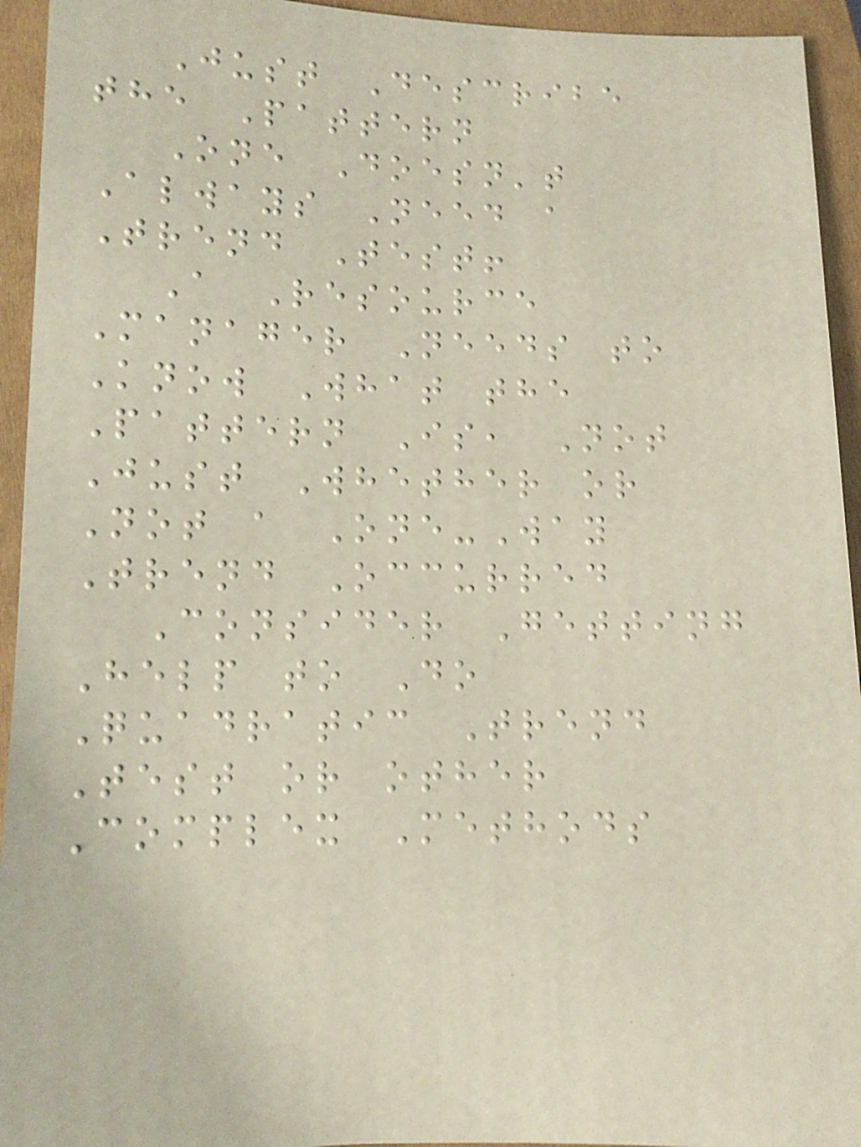Just Describe
the Pattern
One Doesn't
Always Need a
Trend Test!
A Resource
Manager Needs to
Know What the
Pattern Is, Not
Just Whether or
Not a One-Way
Trend Occurred
Consider Getting
Help to Do
Quadratic Trend
Test or other
Complex Methods
